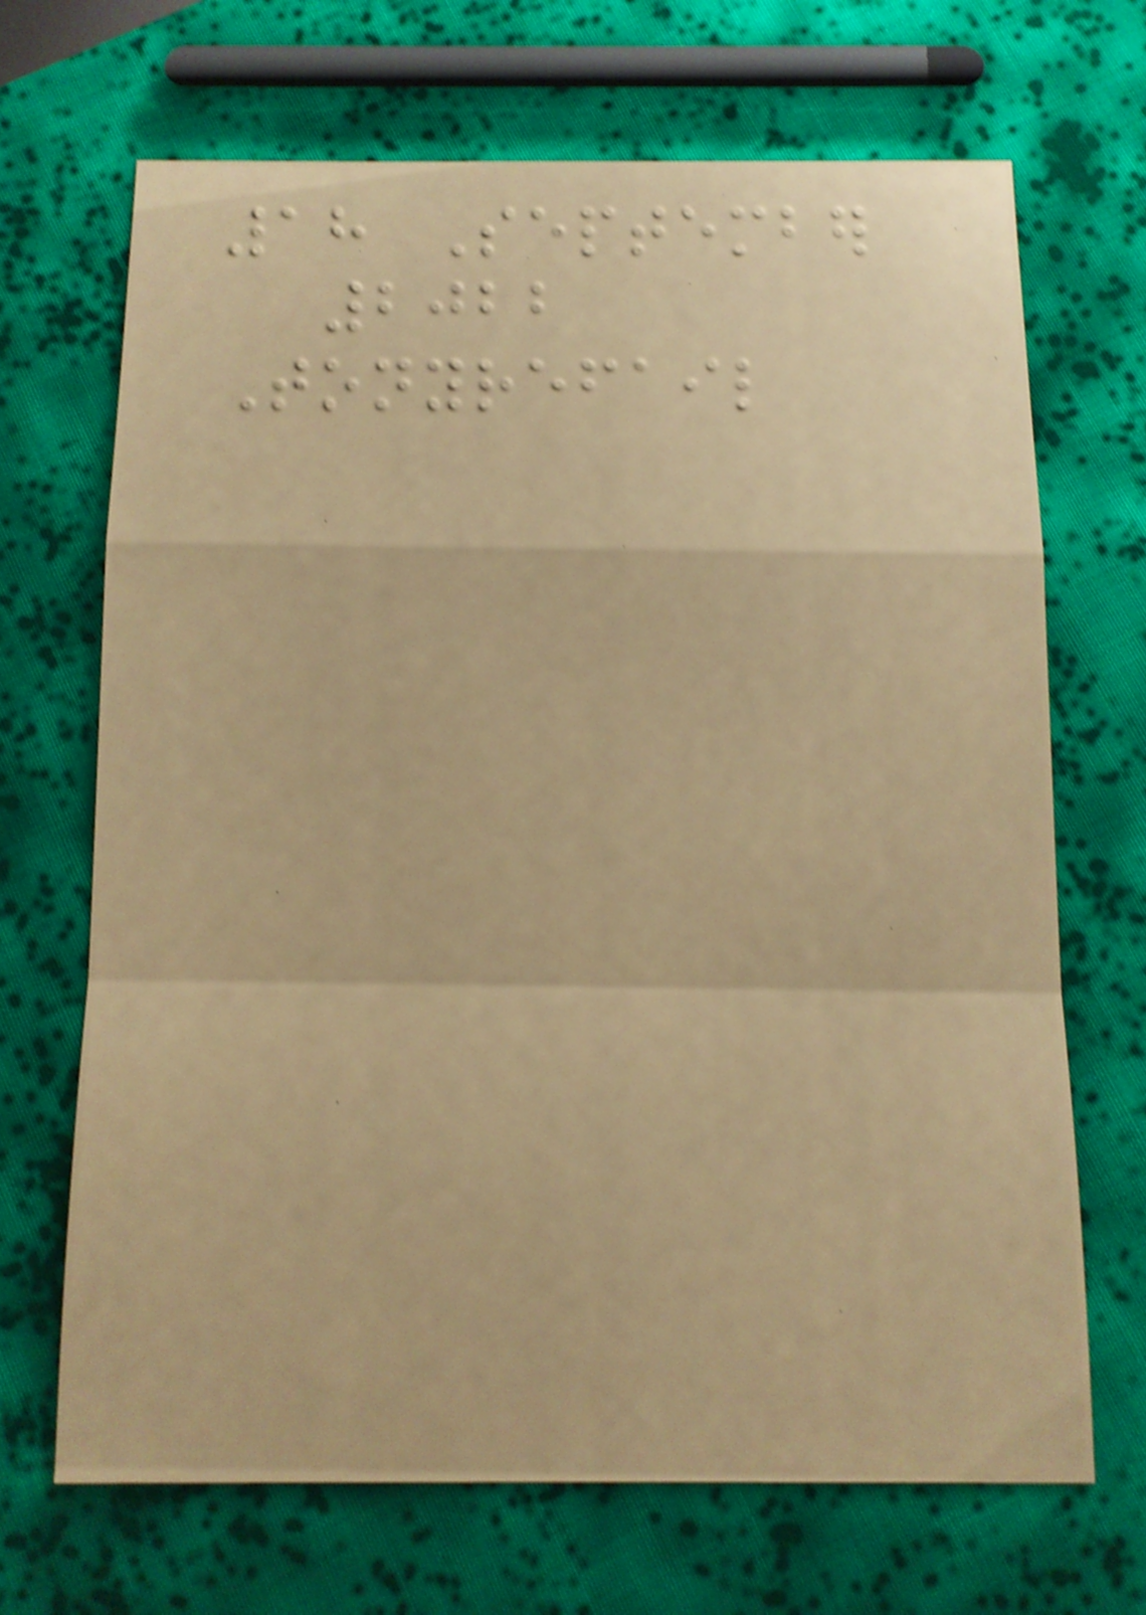18 September
2022
Tonyrefail
